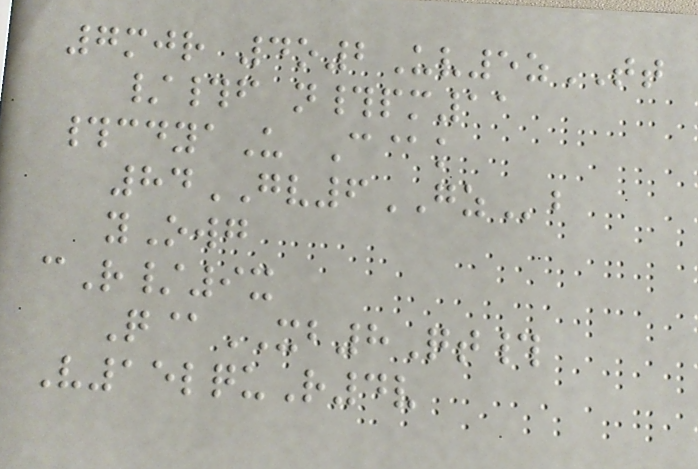7mjr 4o2Uv5zTT
/#f n#pm11
#cdyaU C@k
84GV6GZb
yOwg
cR/9x
Q@XB8Qt#
V15lquR4v
